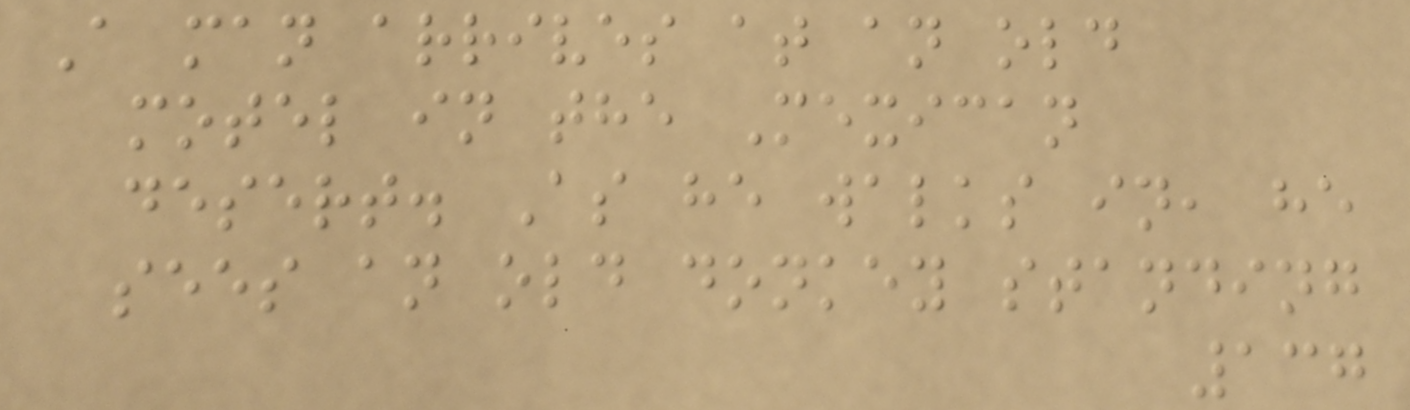A man arrives at an old
motel in the Mexican
desert. As he walks in, he
sees an old donkey standing
137
